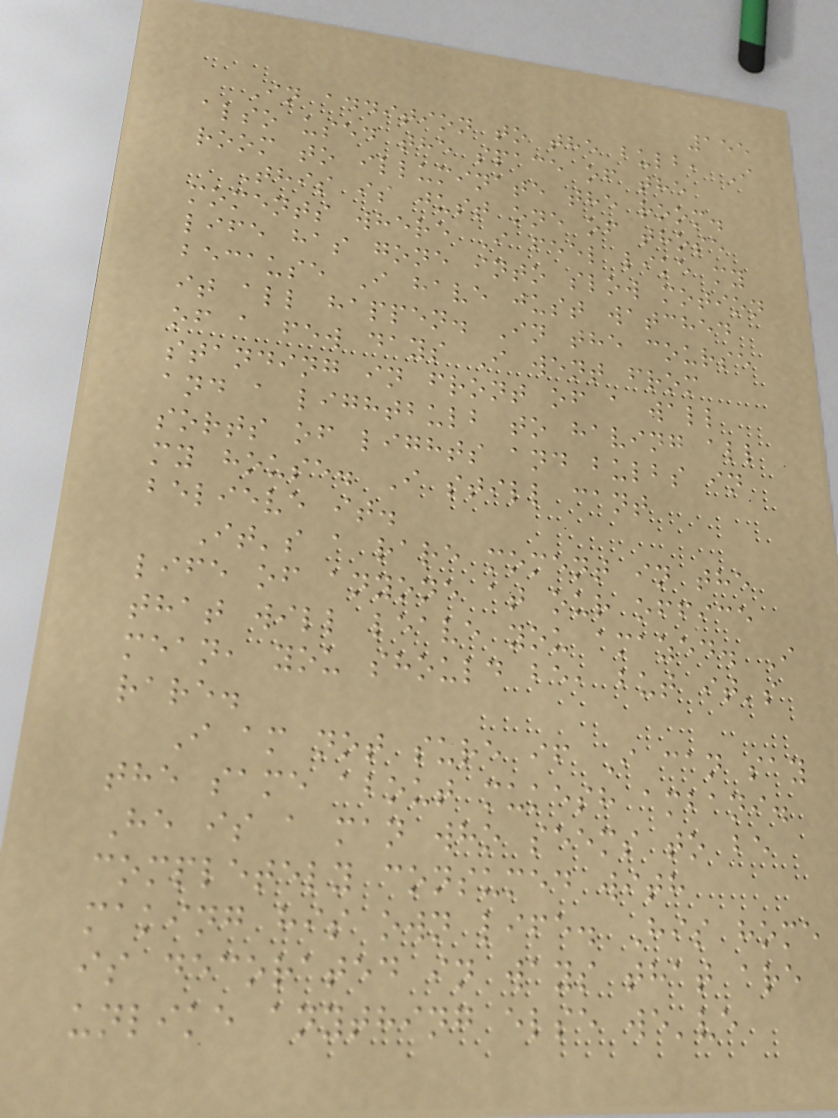155
In addition to the bulb, I
also used the space of the
room to illuminate the room.
This is just one of those
moments where I feel like my
life has gone into slow motion
because I have just watched
it all happen. In the course
of a few days I went from
standing in front of a wall
and a lightbulb to having all
sorts of lights and bulbs in
my house. I still cant
believe it.
It's a rare moment in the
life of anyone at our office
that will leave you amazed. I
mean, you should be, but it's
rare.
I am not sure if I can say
the same about mukesh ambani.
He is a man who seems to be
completely consumed with
making his own life. His home
is decorated in ways that are
unlike anything else we've
